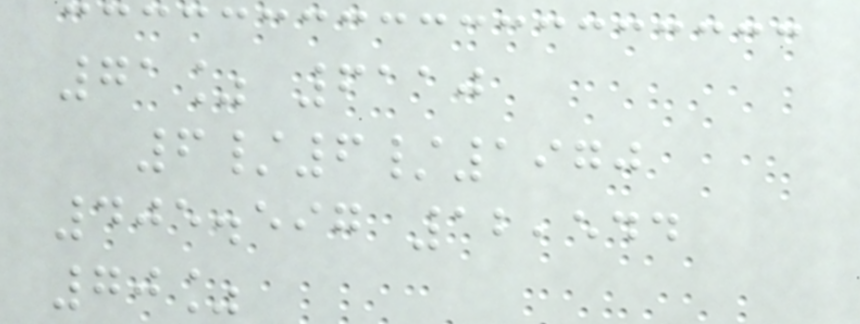71% 6110
6/6/1970
405.597 12,544
70%
